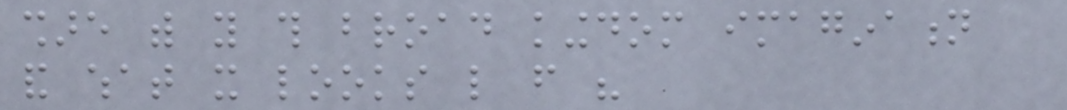share with you this broad kingdom imagination
and what it looks like from his
